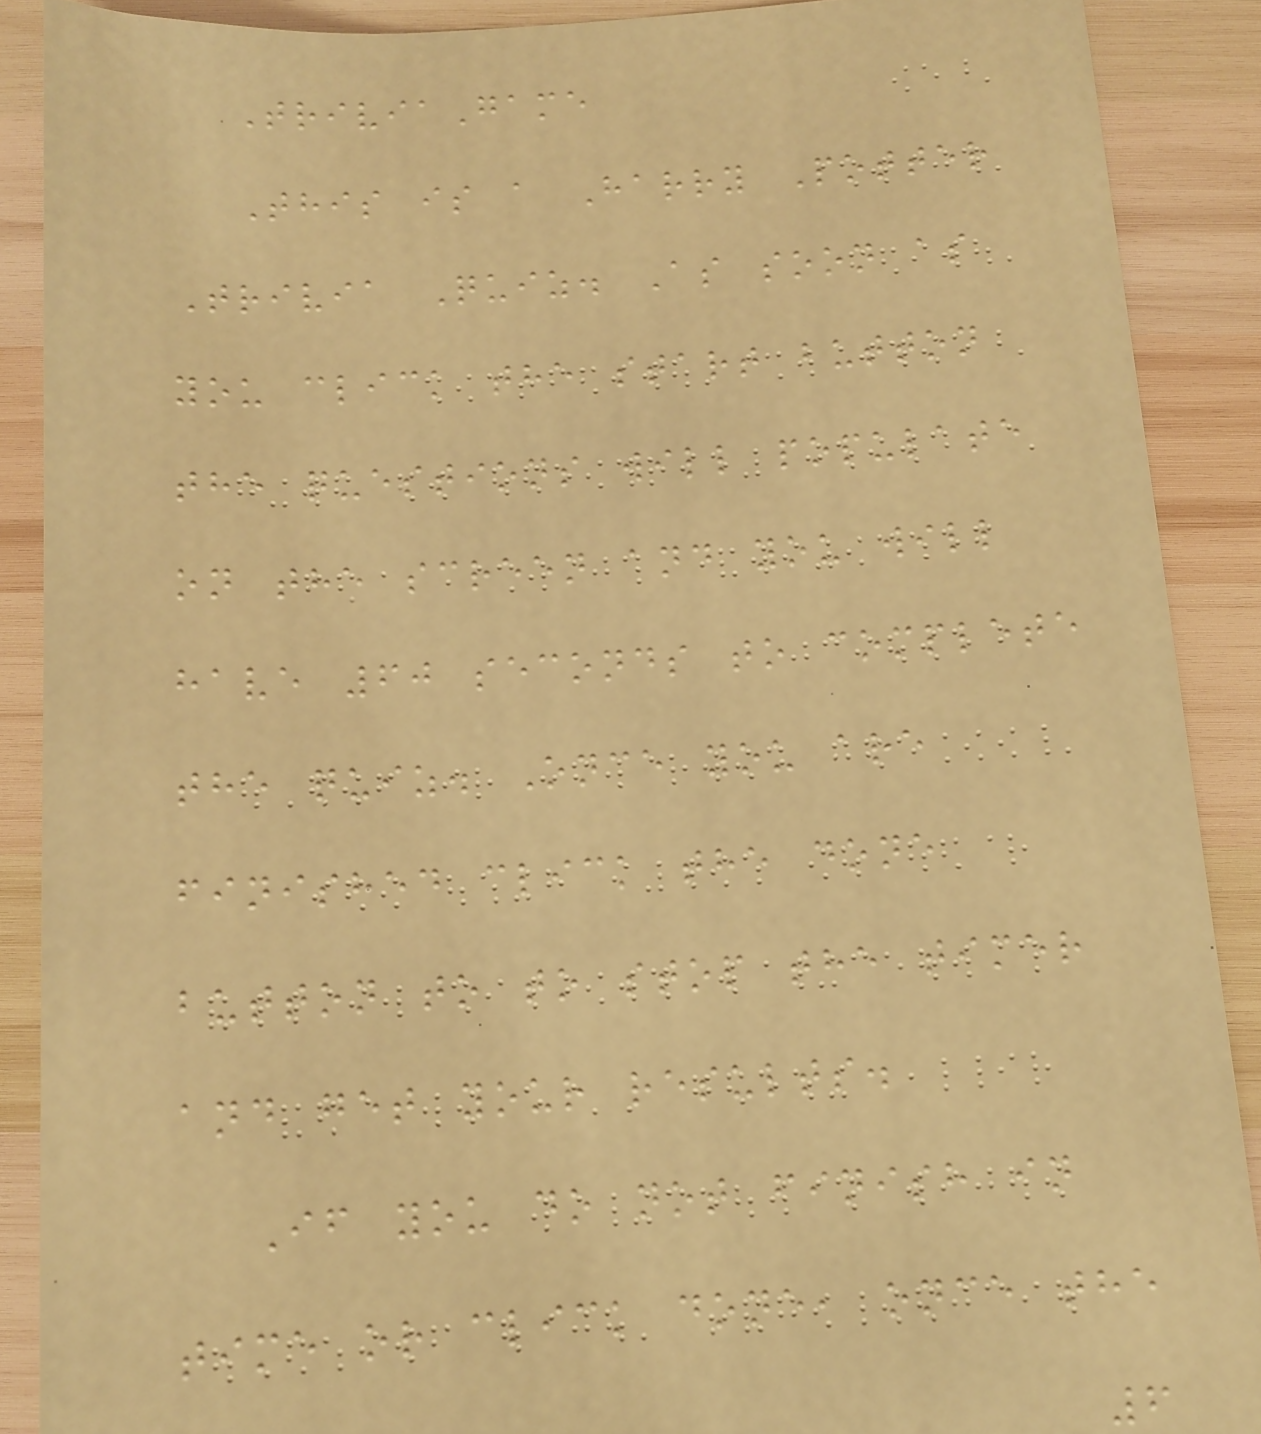TriviaGame
This is a Harry Potter
Trivia Quiz. As soon as
you click the start button
the questions will populate
on the screen and you will
have 60 seconds to complete
the quiz. Once you are
finished click the done
button to to stop the timer
and get your results.
If you do not finish in
time or click done, once the
6
